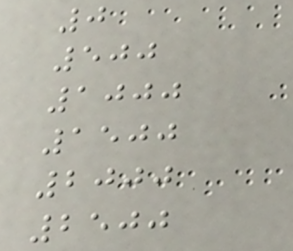0
500
1000
1500
2000
2500
